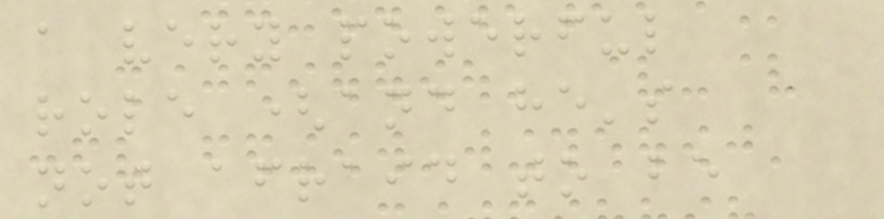a very powerful
role (and he's
not afraid to be
